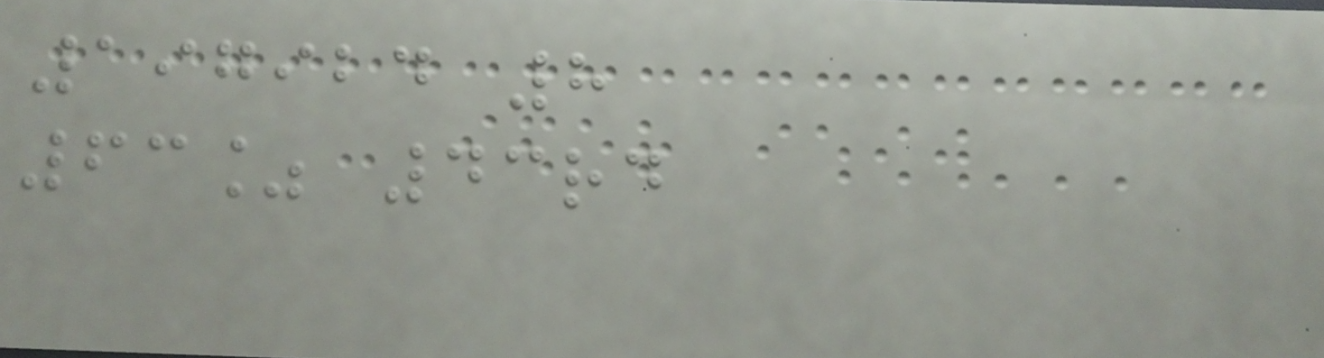197924 8
63% 43rd
